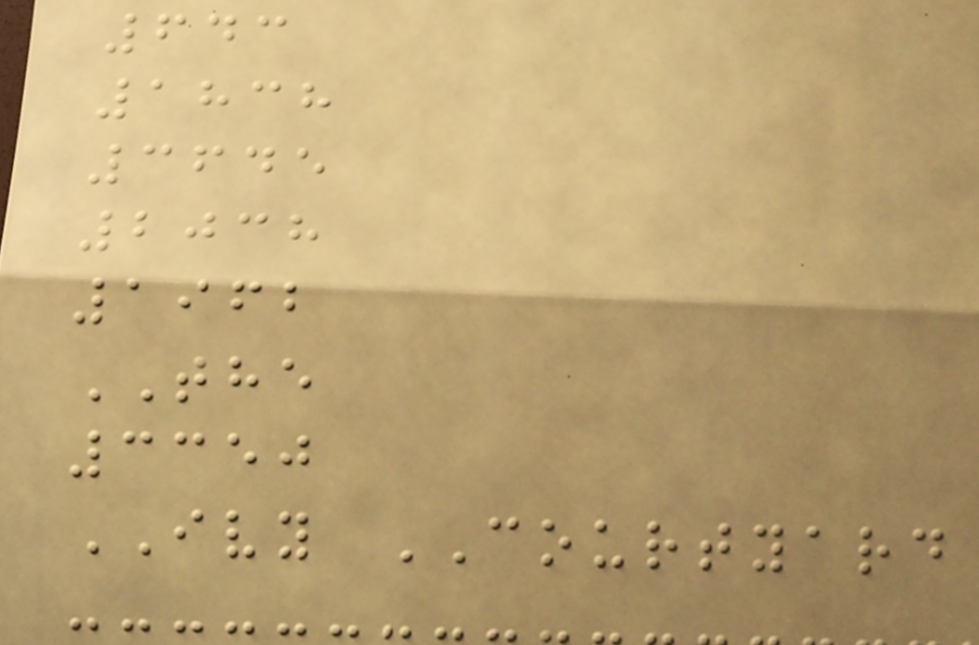643
1838
3645
2038
1962
THE
3350
IVY COURTYARD
